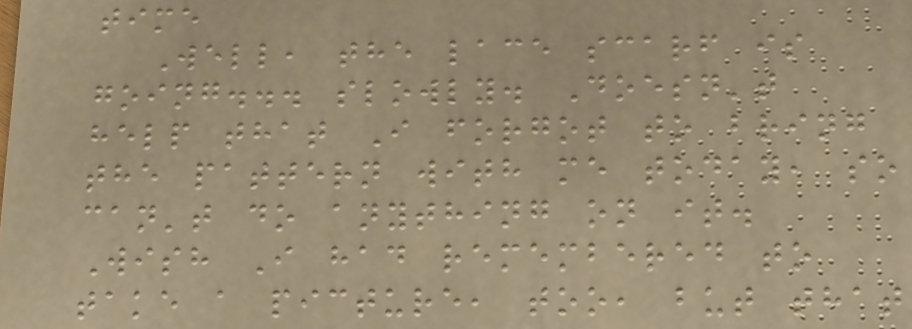time
Well, the lace scarf is
going... slowly. Doesn't
help that I forgot to bring
the pattern with me today, so
can't do anything on it.
Wish I had remembered to
take a picture, too, but that
